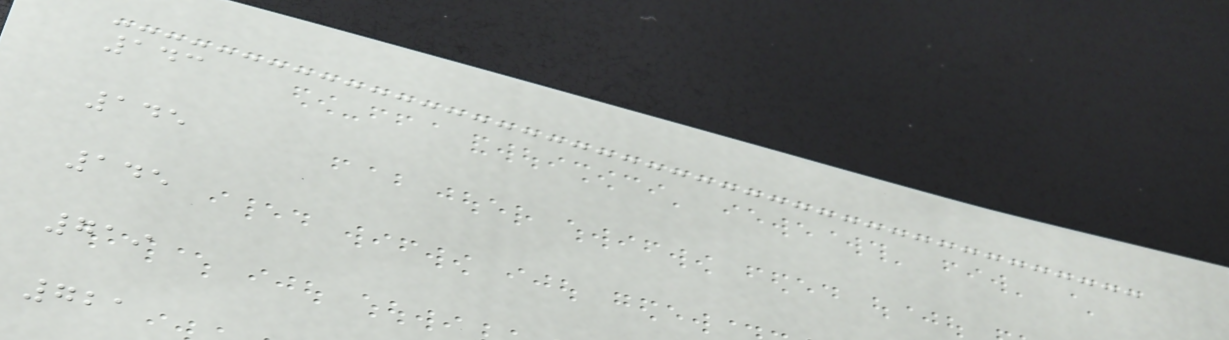143
145
145
719
721
